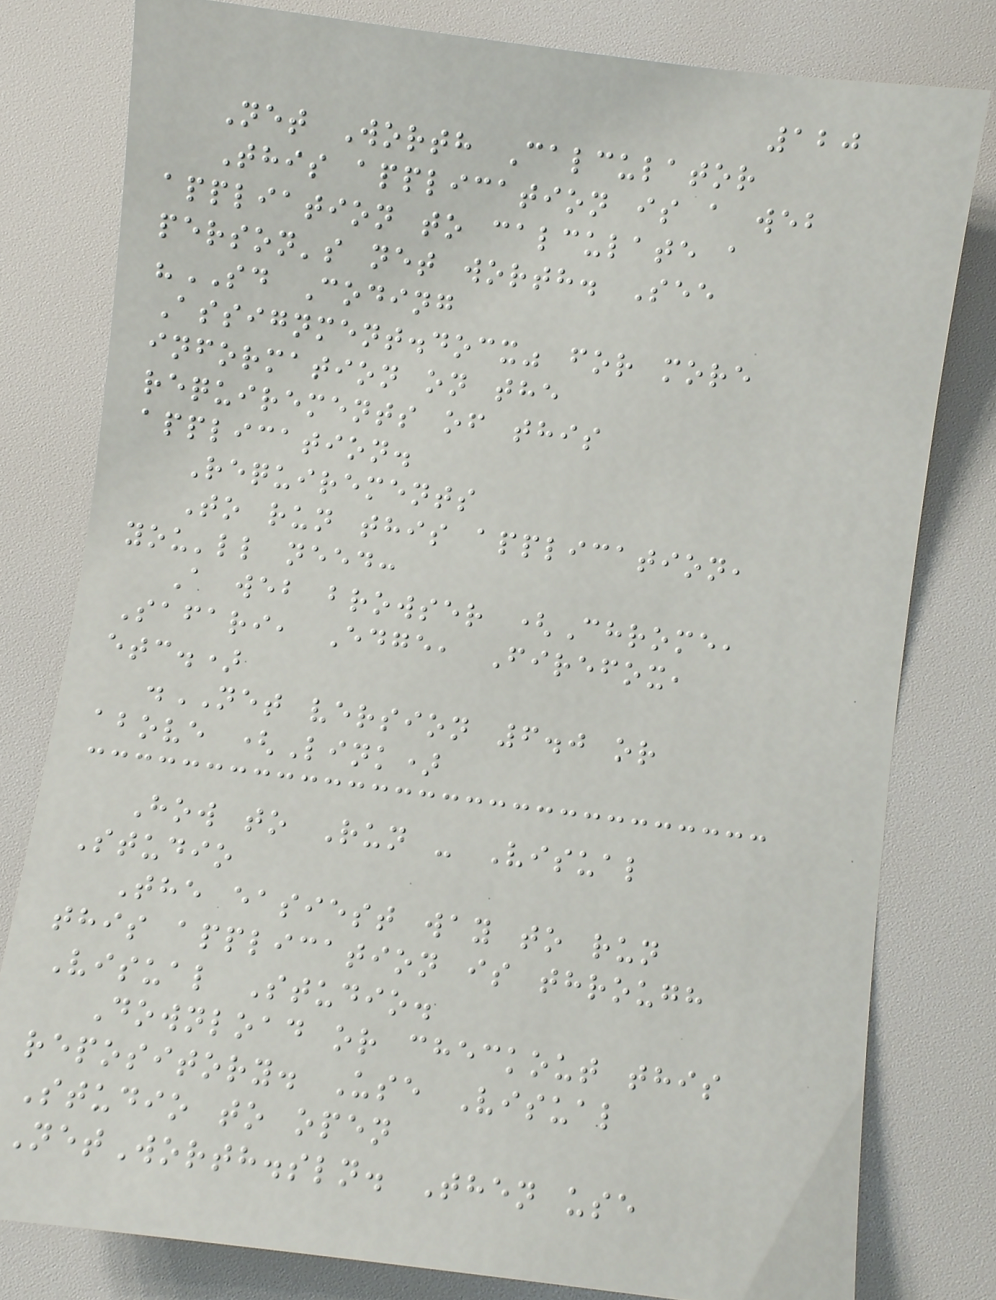120
Net Worth Calculator
This application is a web
appliation to calculate a
person's net worth. See
"SD Coding
Assignment.docx" for more
information on the
requirements of this
application.
Requirements
To run this application,
you'll need:
A web browser (Chrome,
Safari, Edge, Firefox,
etc.)
.NET version 6.0 or
above (Link)
How to Run - Visual
Studio
The easiest way to run
this application is through
Visual Studio.
Download or checkout this
repository. Use Visual
Studio to open
NetWorth.sln. Then use
